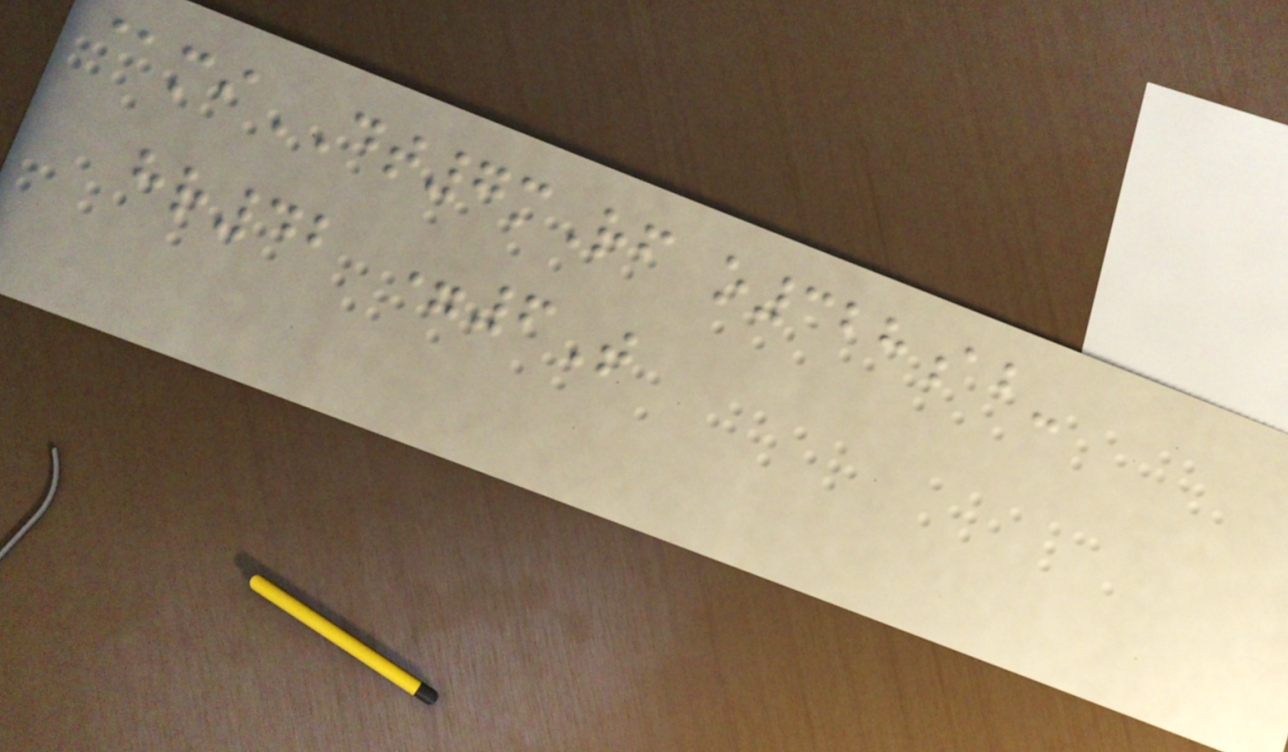@miDT7mRf o328ab-
hr42 =6T
